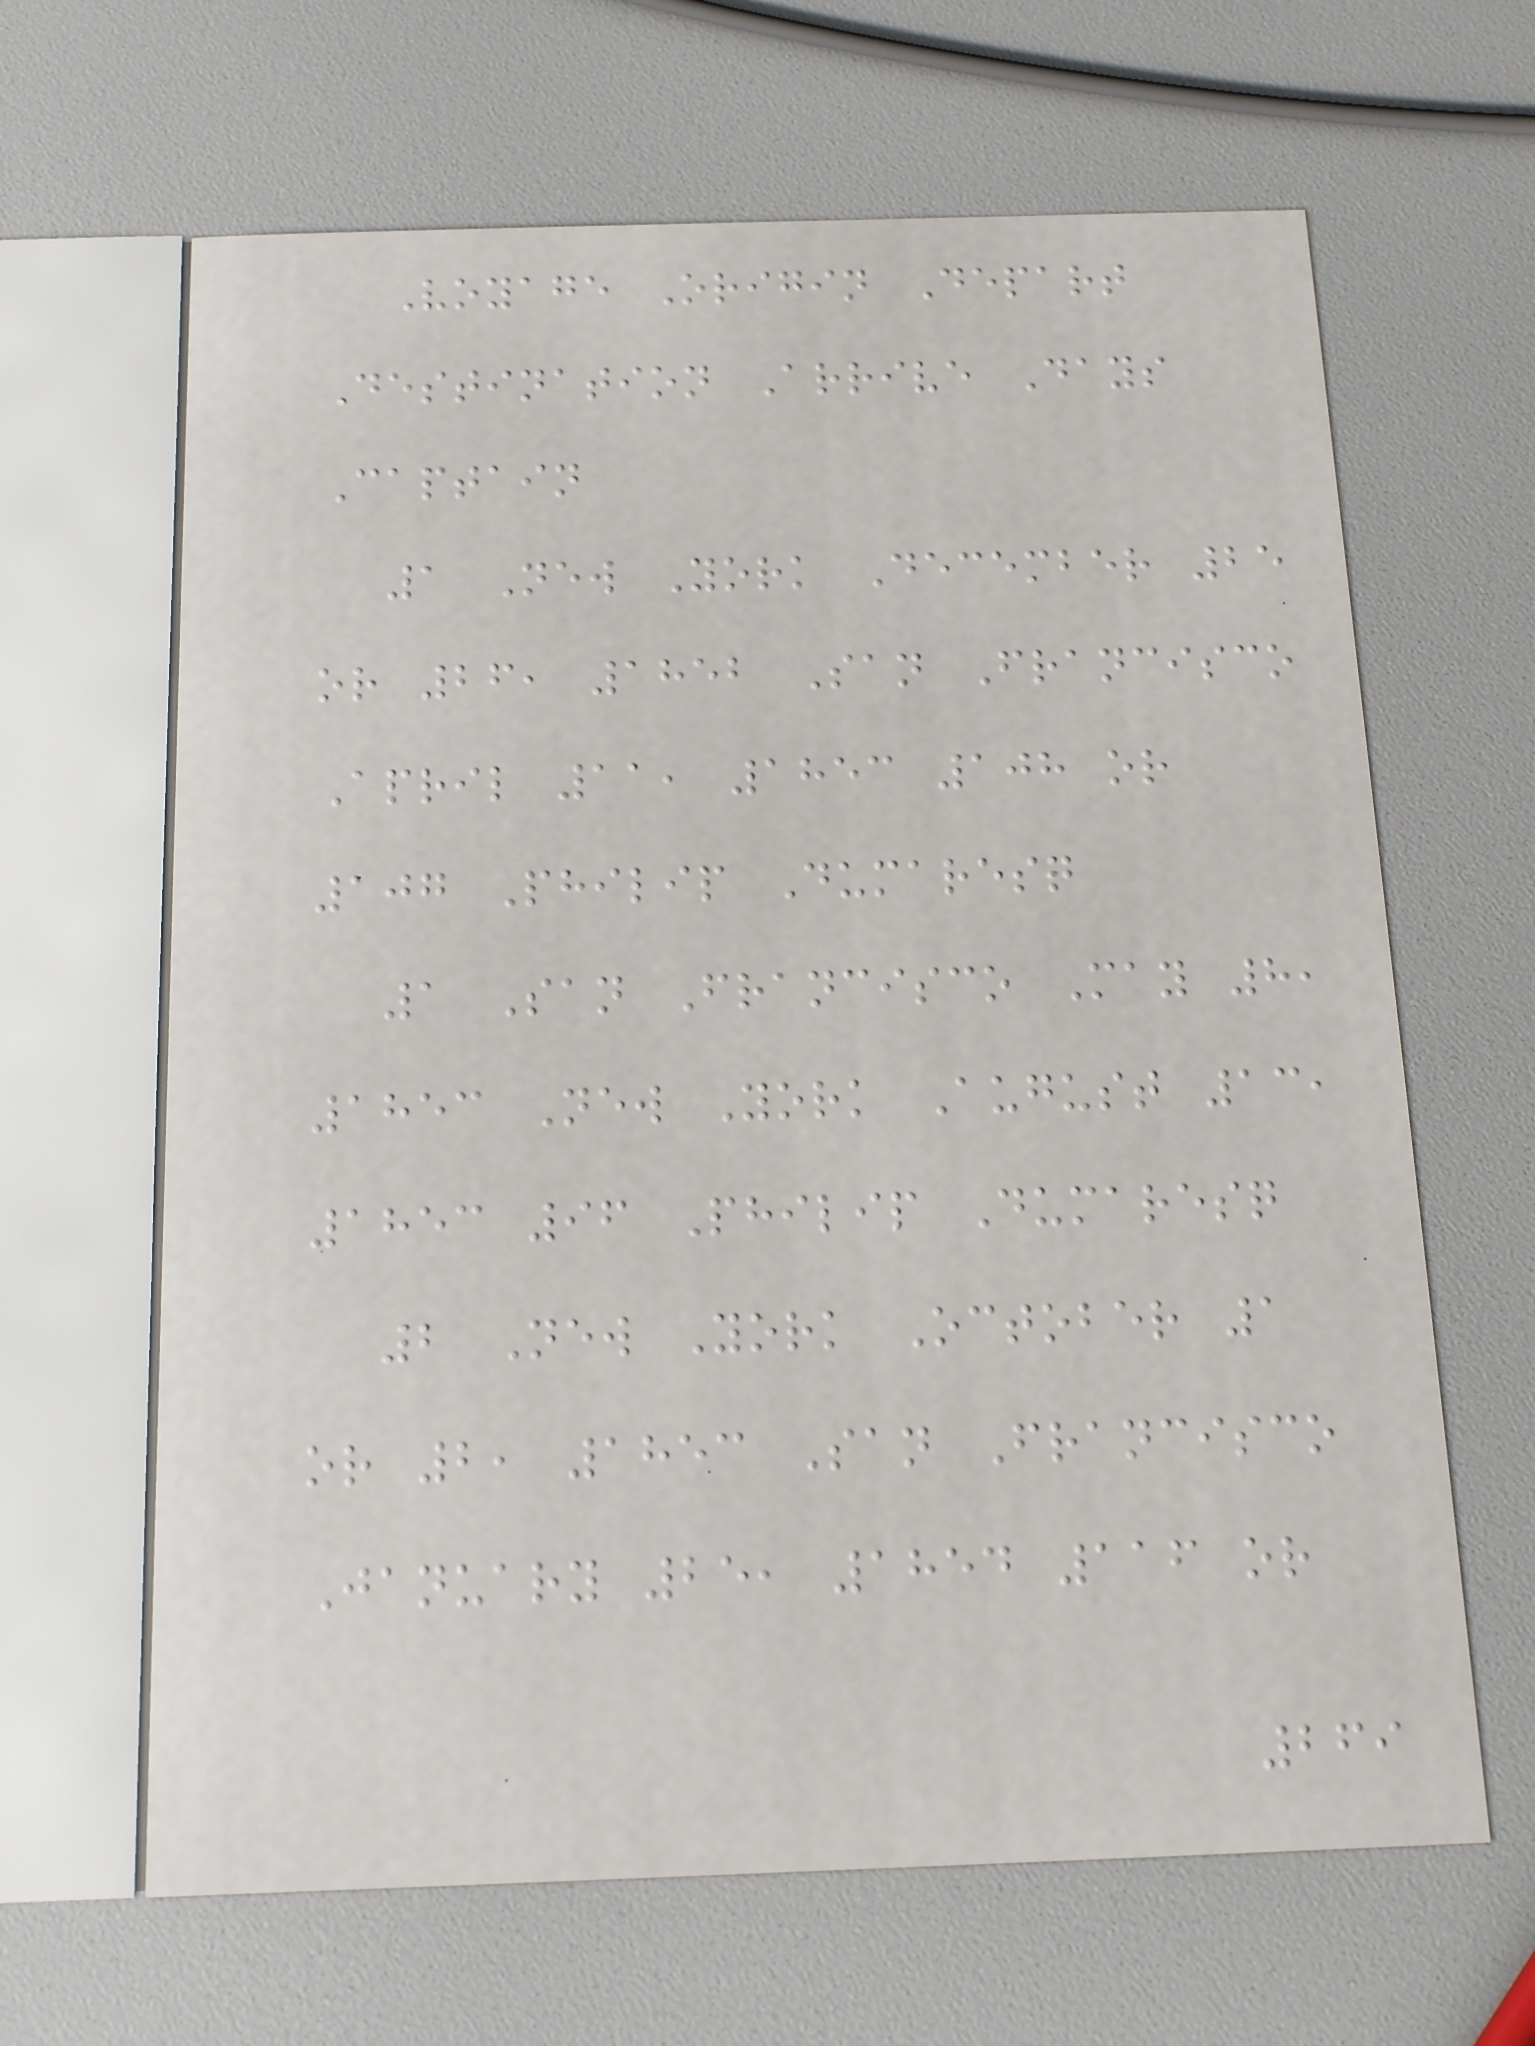Voyage Origin Depart
Destination Arrive Days
Captain
1 New York December 25
or 26, 1852 San Francisco
April 11, 1853 108 or
107 Philip Dumaresq
1 San Francisco May 8,
1853 New York August 13,
1853 96 Philip Dumaresq
2 New York October 1
or 2, 1853 San Francisco
January 25, 1854 116 or
269
